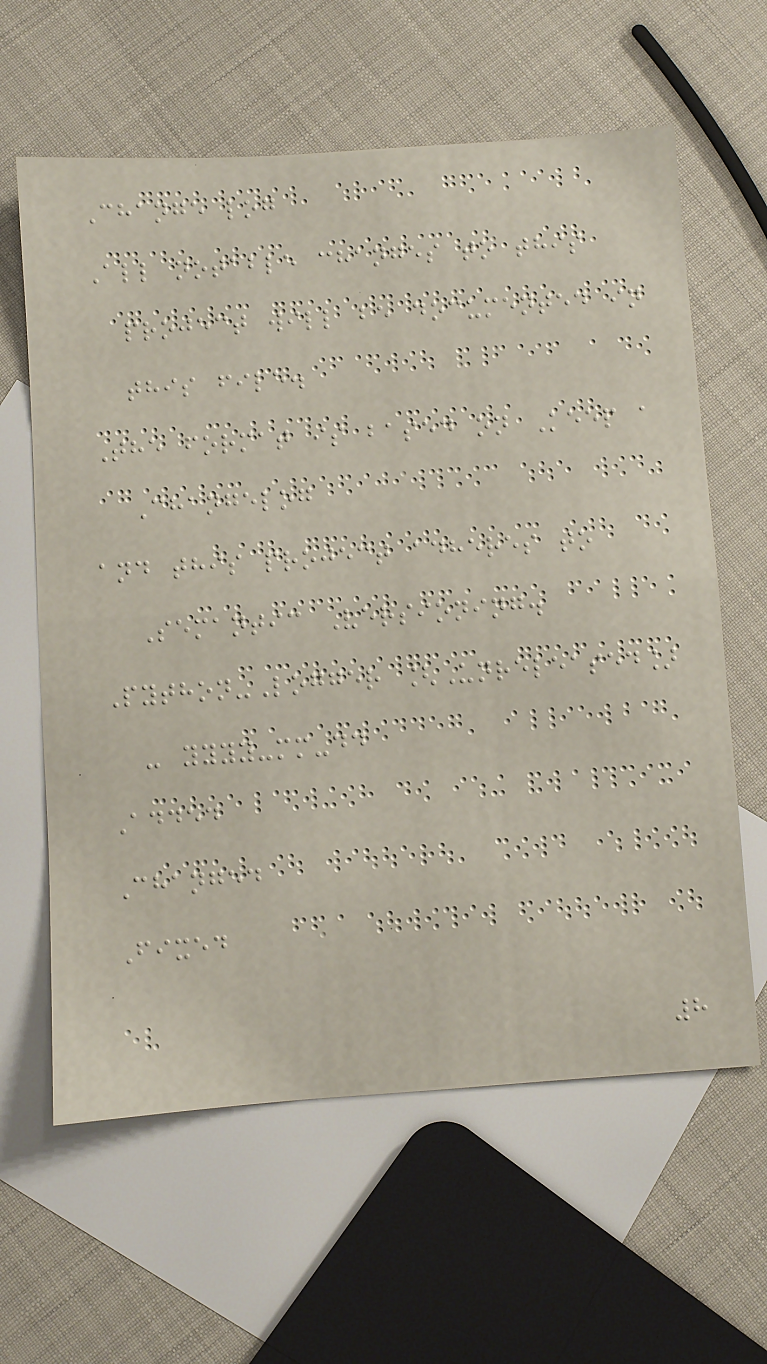Change log
All notable changes to this
project will be documented in
this file.
The format is based on Keep a
Changelog
and this project adheres to
Semantic Versioning.
Python-Logger [Unreleased]
- yyyy-mm-dd
Added
Changed
Fixed
8
